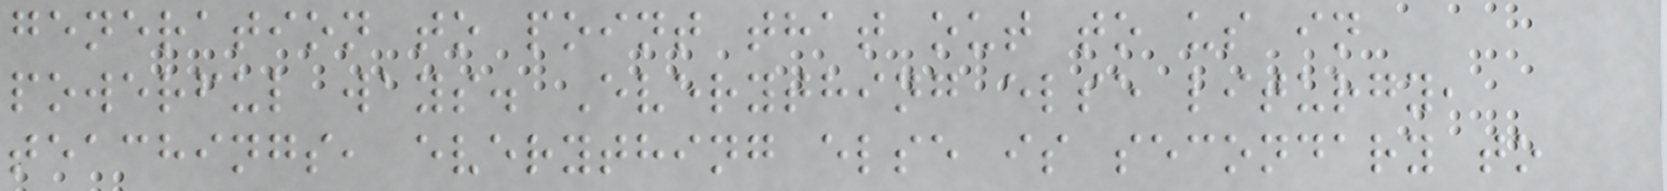generation to point that out to us in
powerful ways. Everything else liturgy,
teachings, everything else is secondary to
